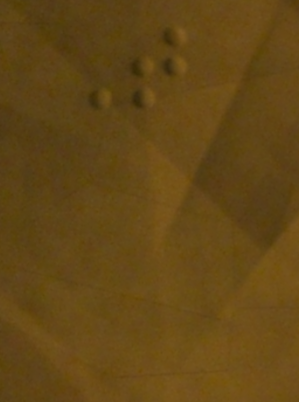T
